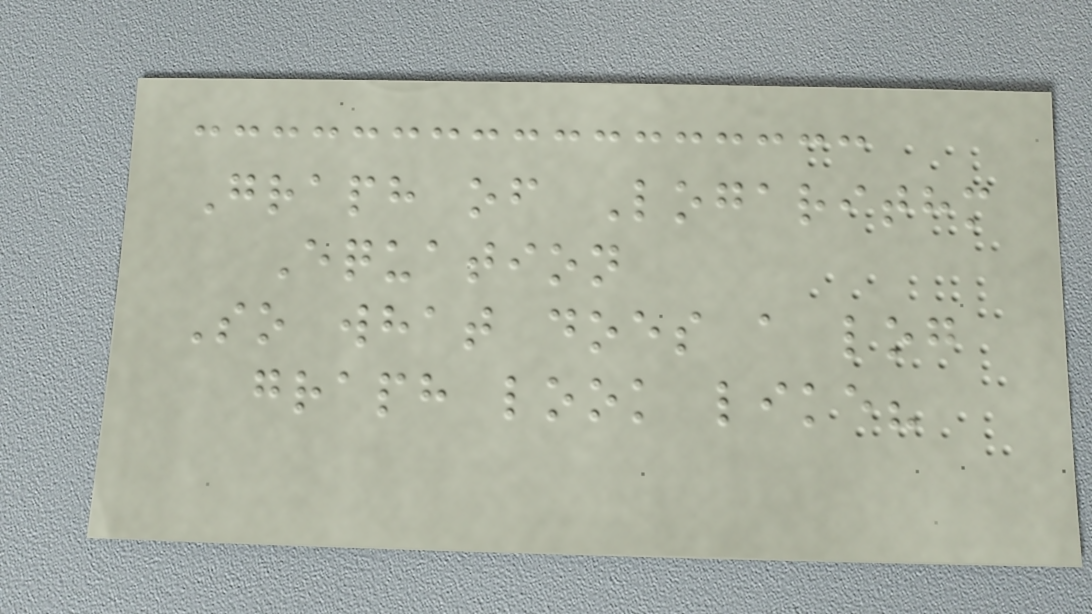Graph of Logarithm
Equation
So what does a log
graph look like?
